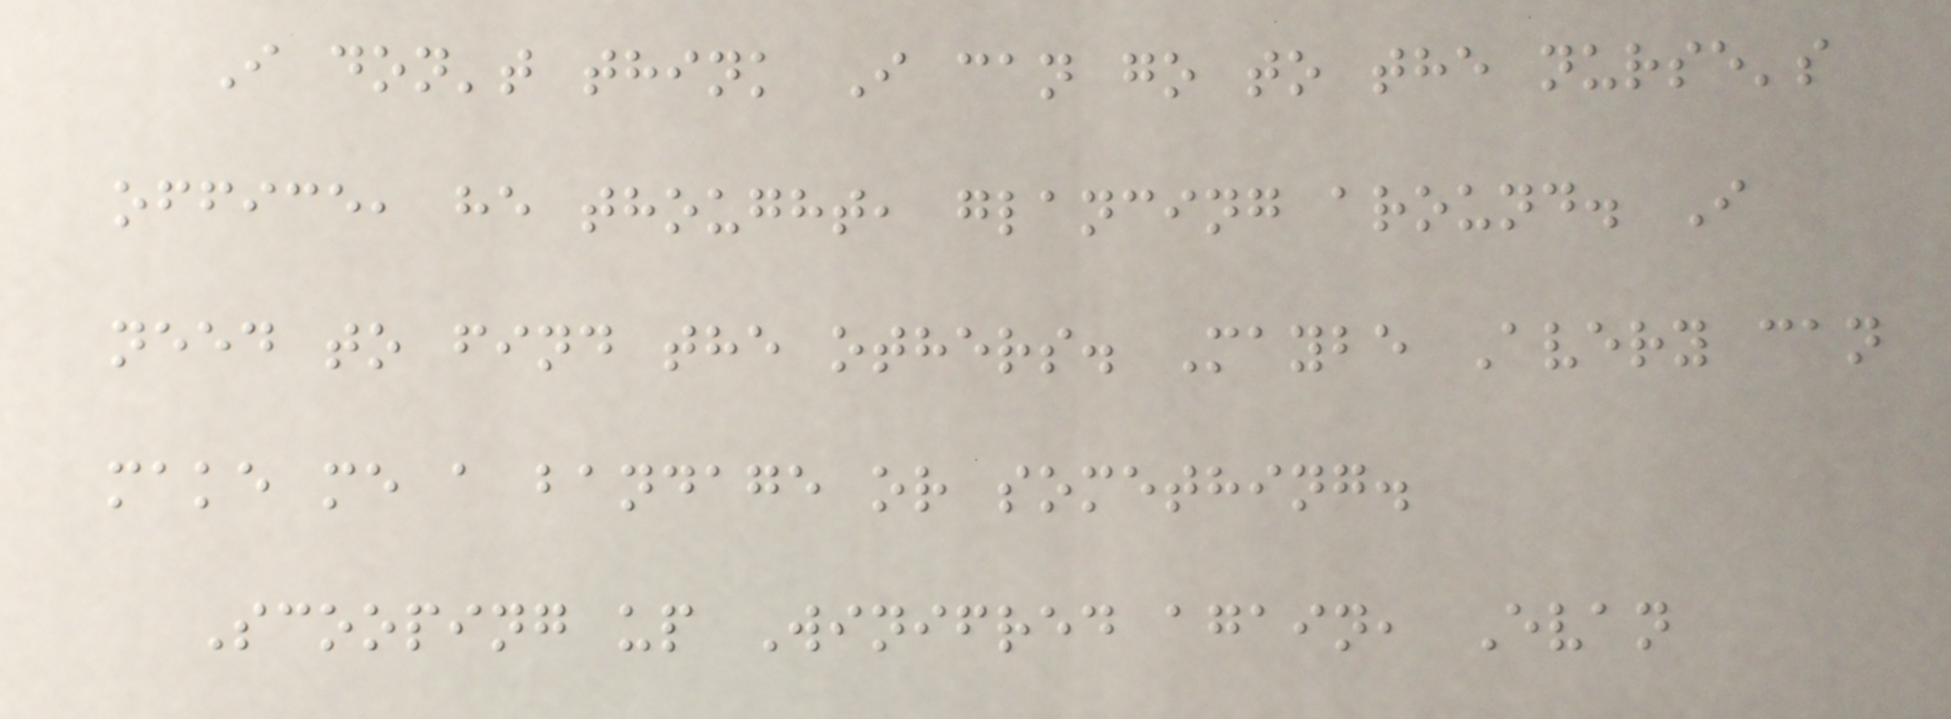I don't think I can go to the nurse's
office, he thought, glancing around. I
need to find the others. Maybe Avery can
make me a bandage or something.
Scooping up Winifred again, Evan
